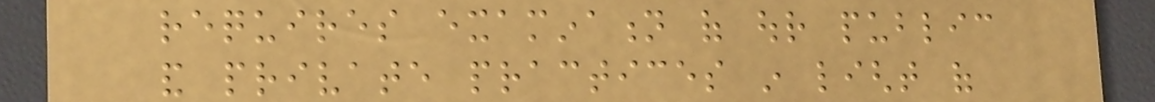requires examination of our public
and private practices in light of
